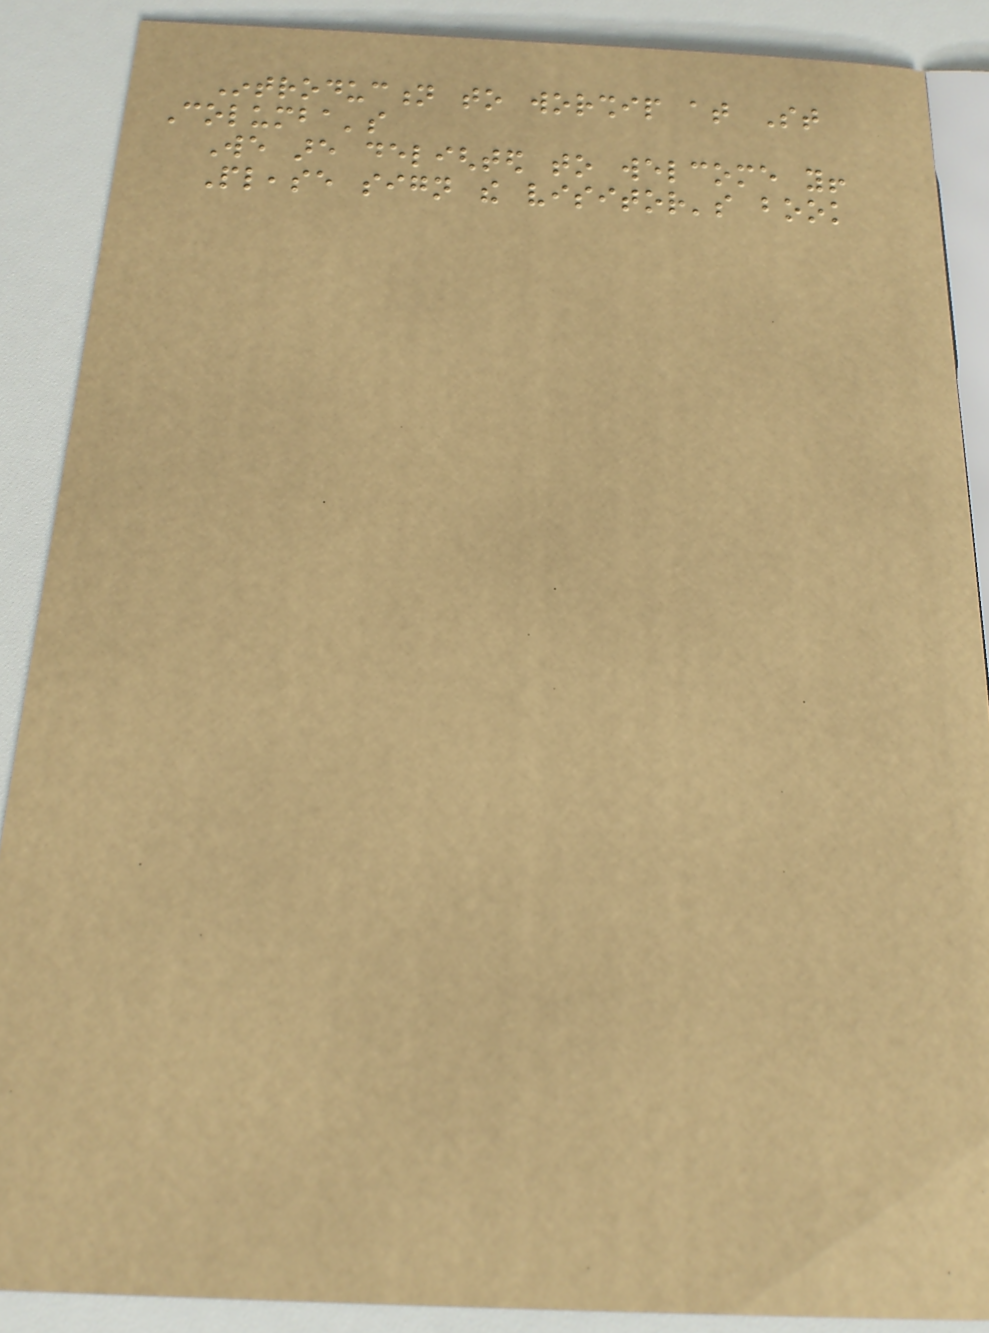Introduction to worship at St
Columba's
We are delighted to welcome you!
Please sign the visitor's book
